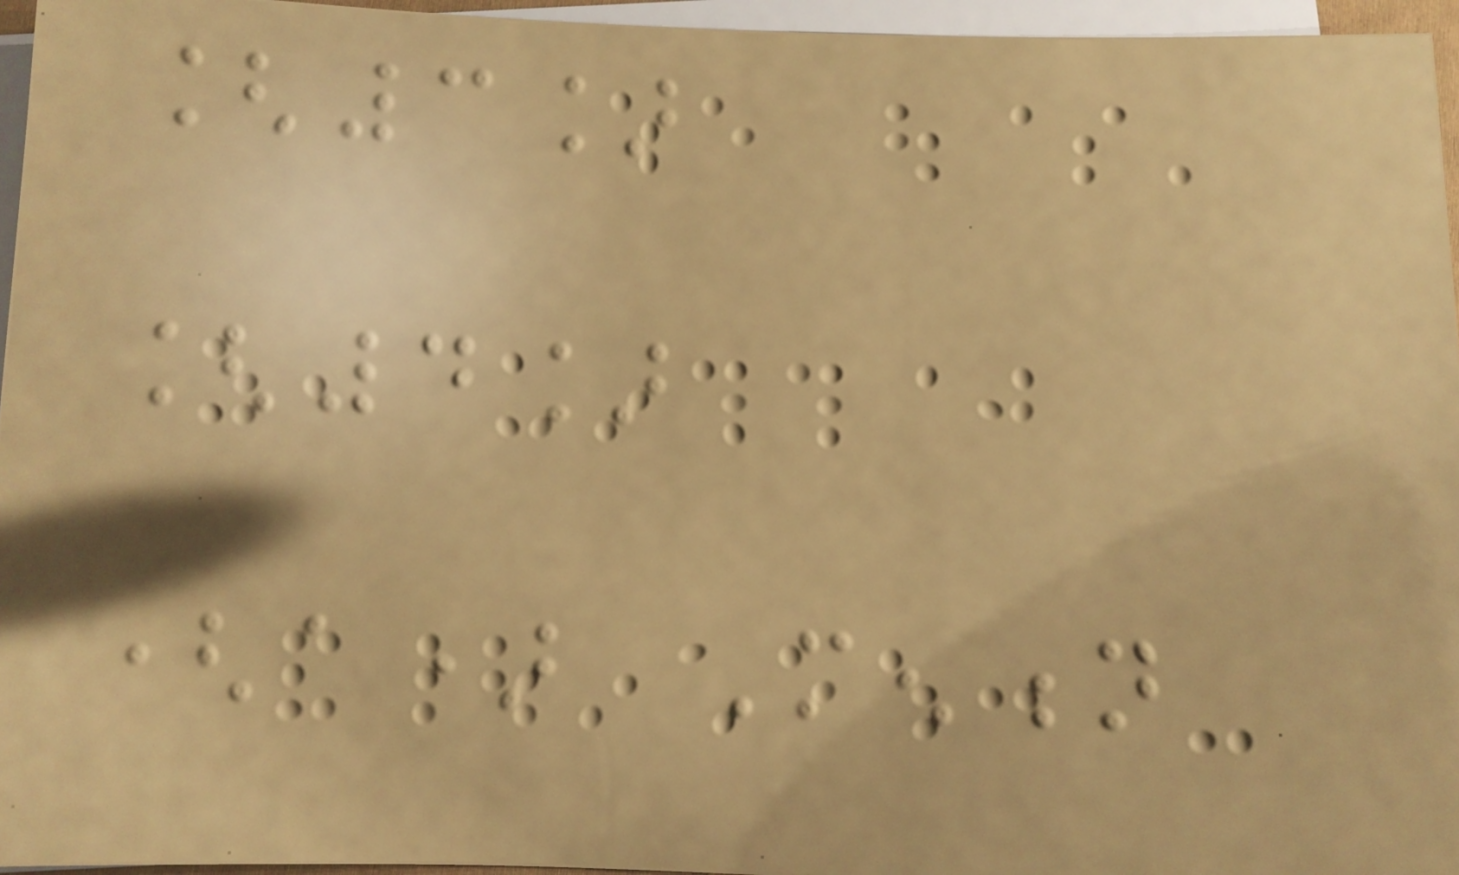[3]
[4]
(a) Mention
